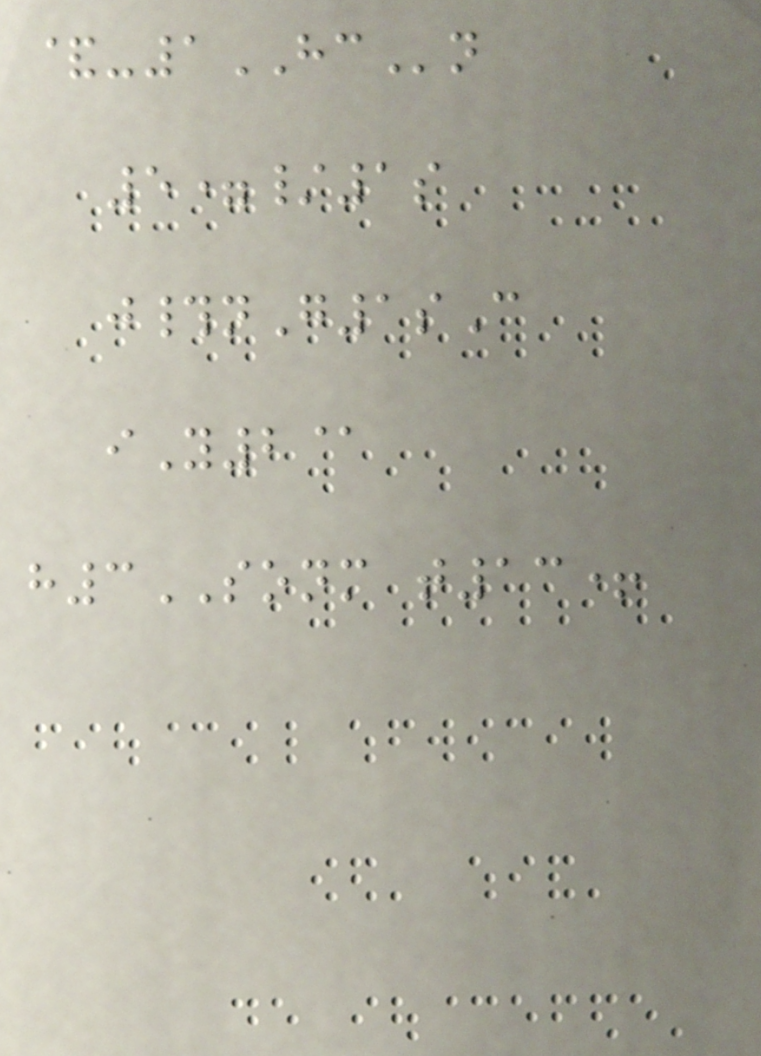&-1HCn
5=/1s
j#nG1sC
iY2@
h3SONM t13+
